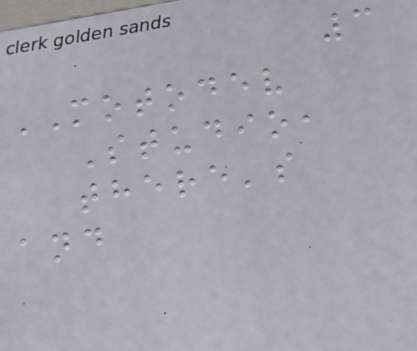3
MOTODEV
Studio,
there's
and
